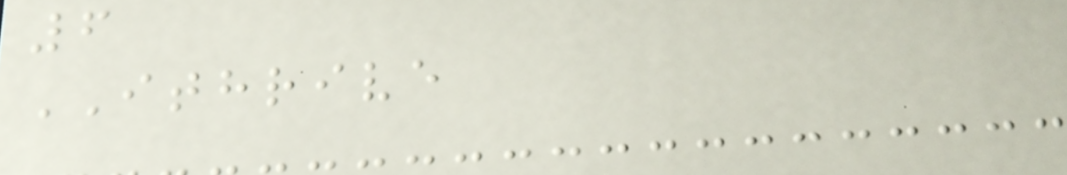6
ITHRIVE
